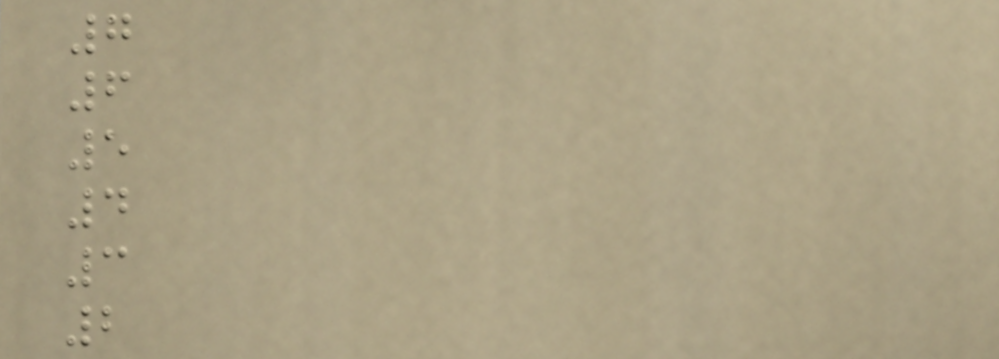7
6
5
4
3
2
